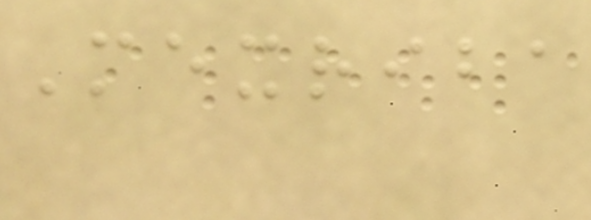Mexriba
